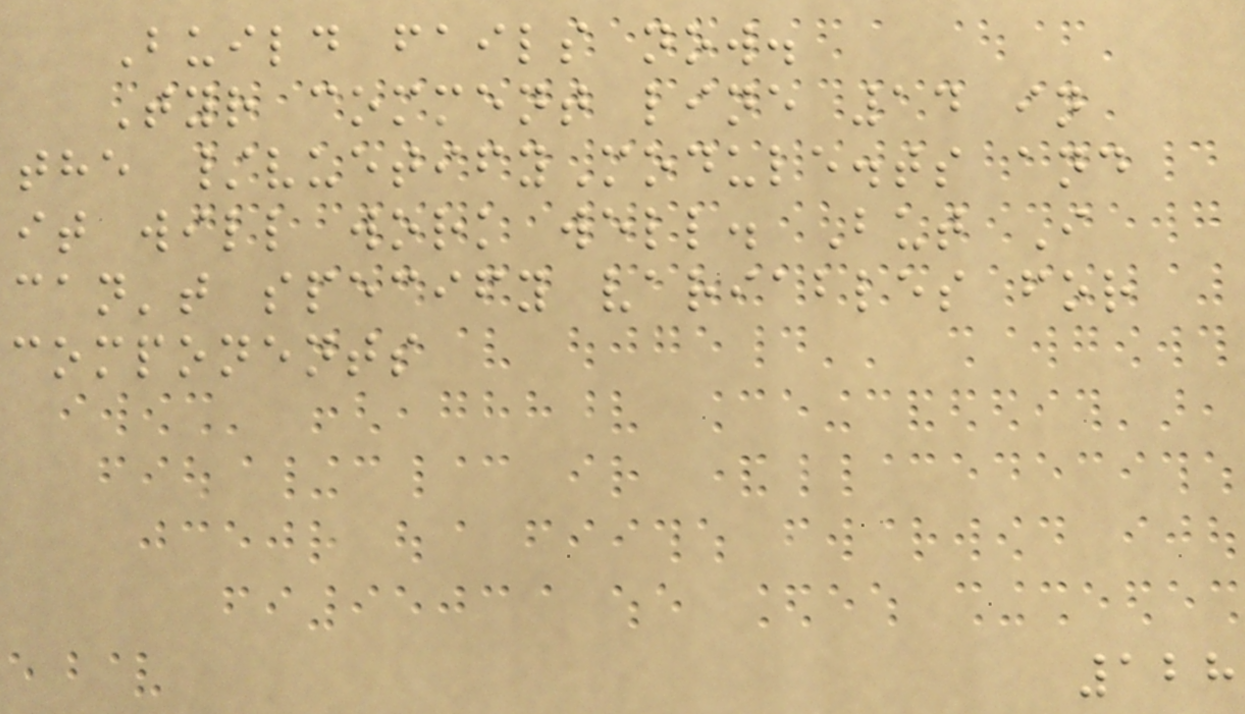Build fails now.
Tyr comment line 14 in
the /vuetifyModule.ts and
it will work well. But I
can't specify variables for
components
128
